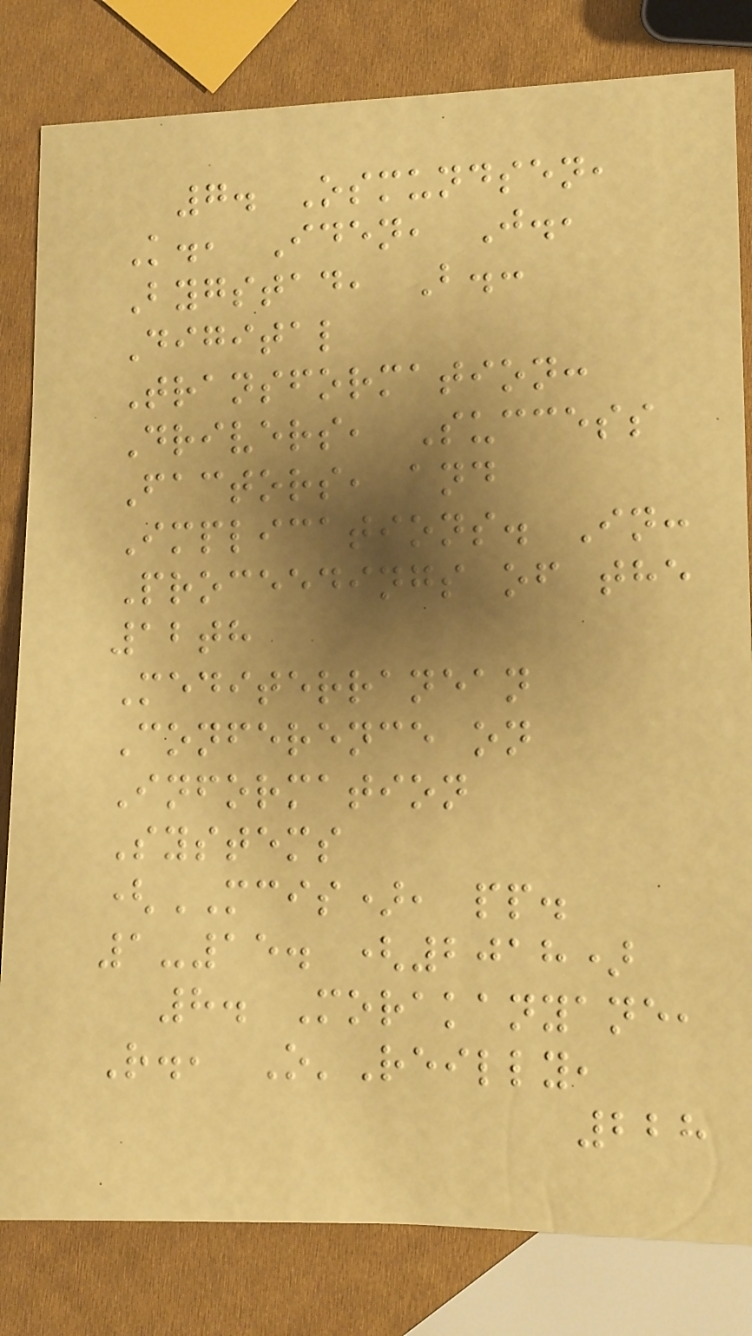7. Osmundsen,
K., Iden, J.,
Bygstad, B.:
Digital
Transformation:
Drivers, Success
Factors, and
Implications. In:
Proceedings of the
12th
Mediterranean
Conference on
Information
Systems
(MCIS), pp.
1-15. (2018)
8. Morakanyane,
R., O'Reilly,
228
